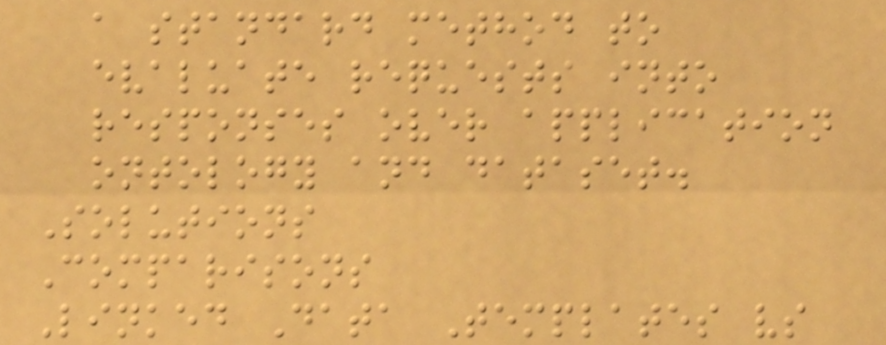a standard method to
evaluate requests into
responses over application
ontology and dataset.
Solutions
Comparisons
Linked Data Templates vs
